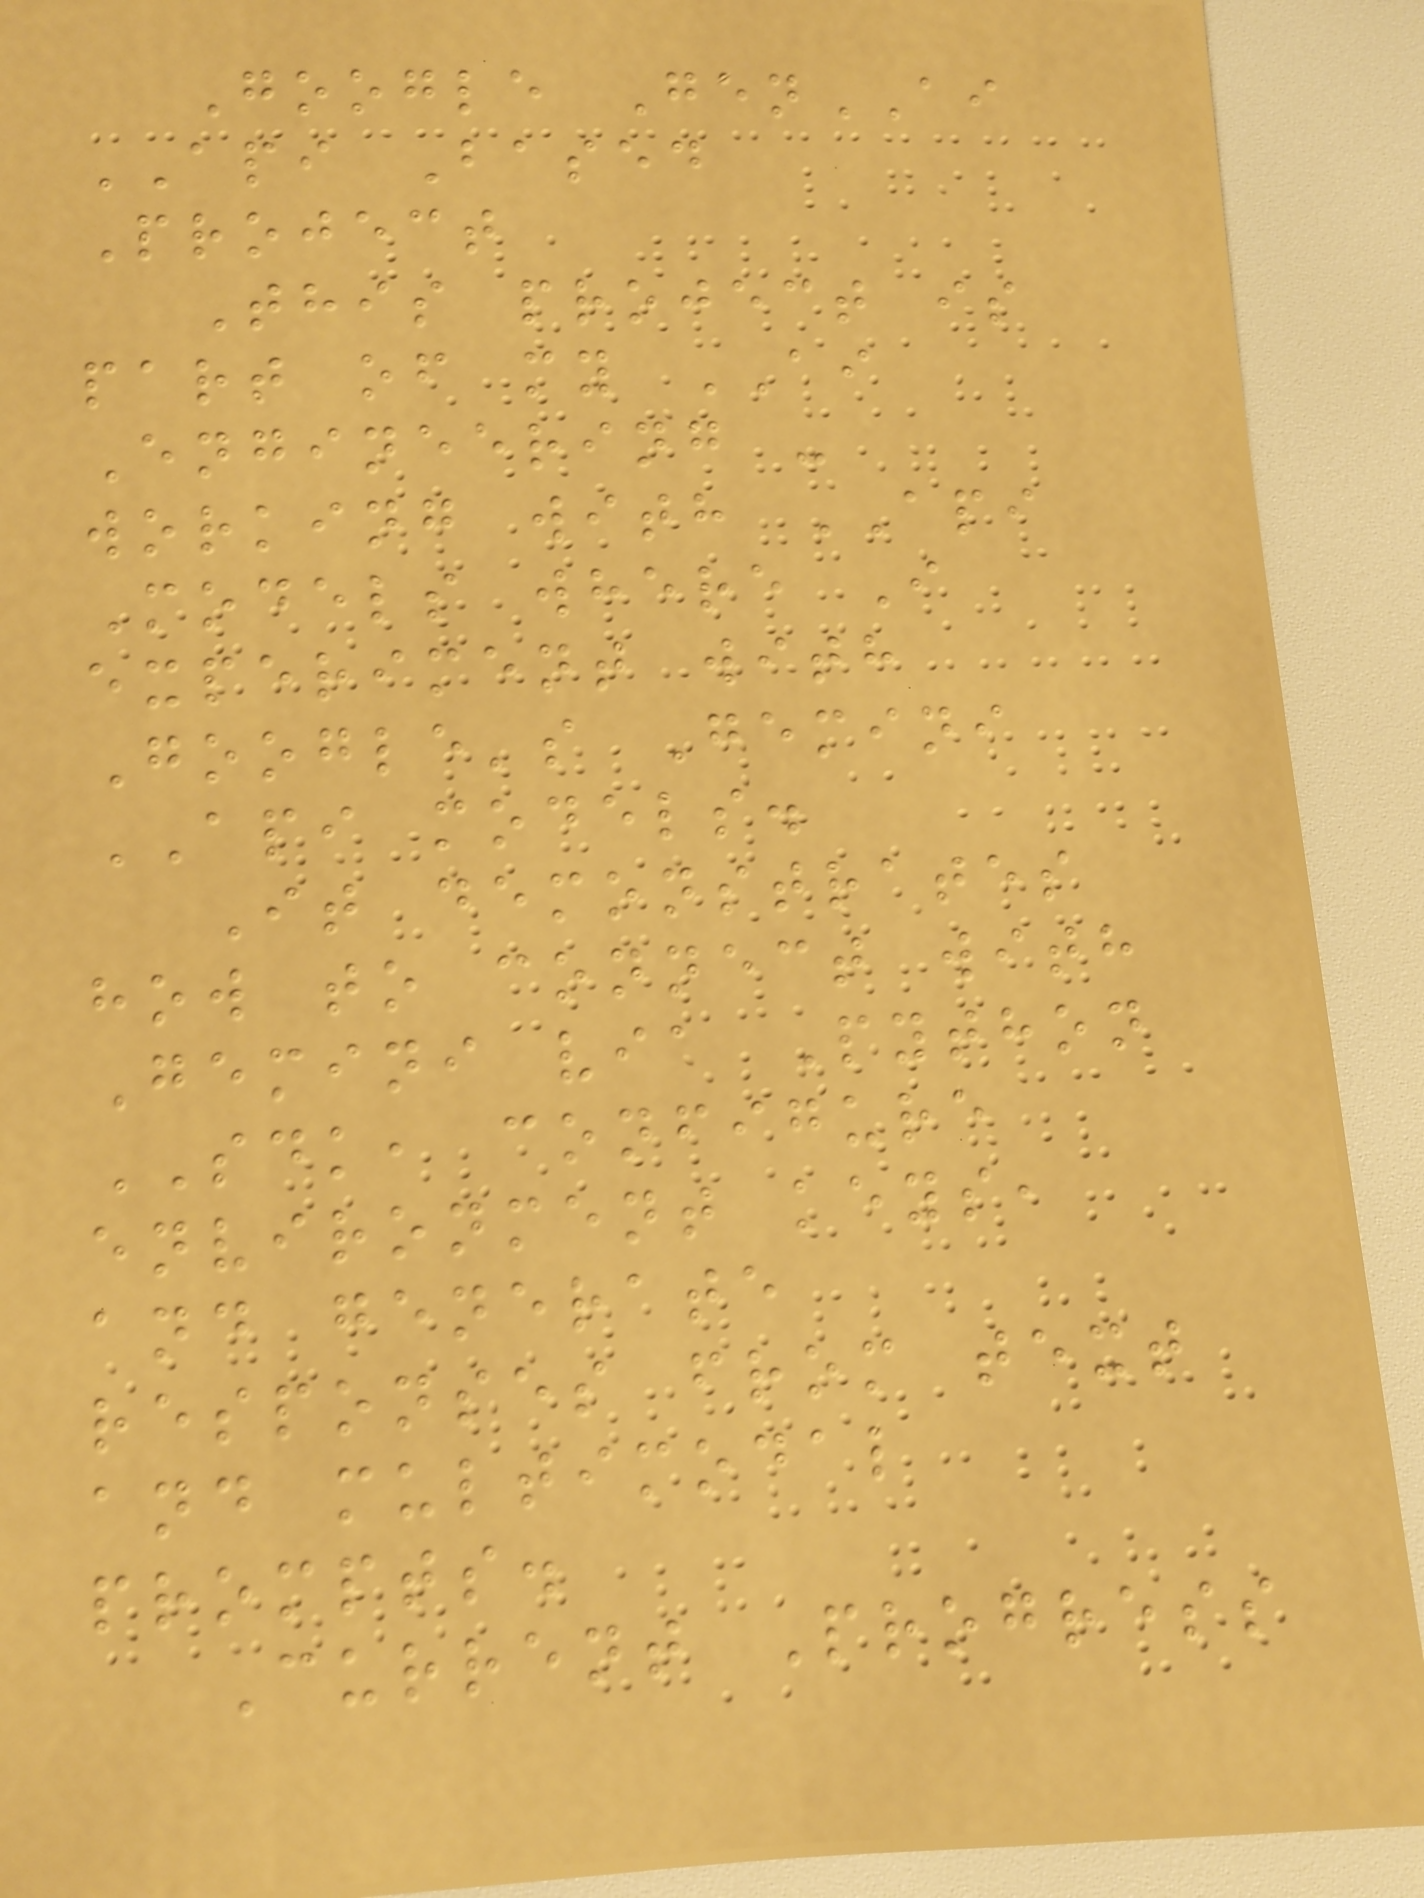Google GenAI
API Based
Project
This project is
part of my AI
Engineering -
working with API
Models where I
experiment with
Google's Gemini
API models.
It demonstrates
how to connect with
Gemini via Python
SDK, configure
environment keys,
and generate
responses from text
and multimodal
prompts.
Current Progress
